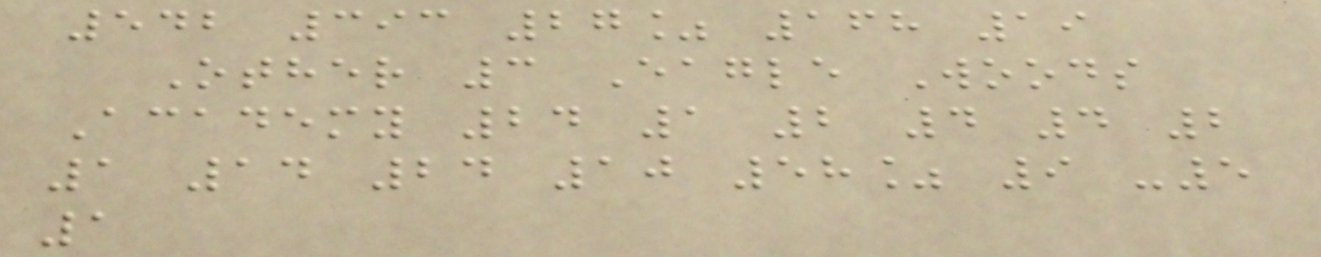542 393 27% 168 19
Other 3 Eagle Woods
Academy 24 1 2 4 4 2
1 14 24 10 58% 9 -5
1
